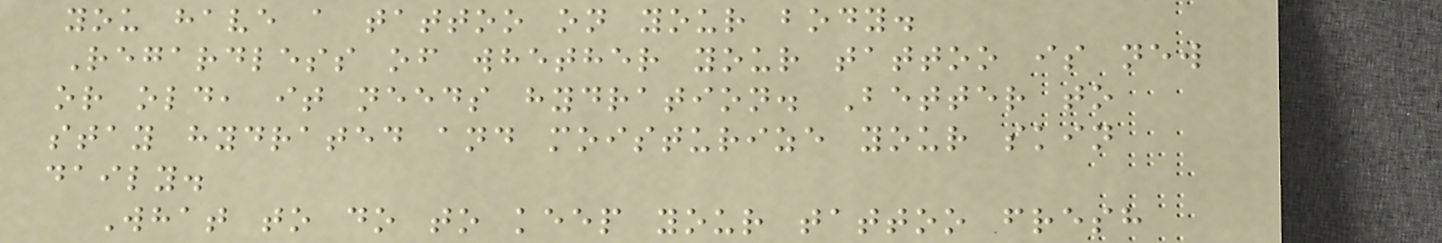you have a tattoo on your body.
Regardless of whether your tattoo is new
or old, it needs hydration. Better to
stay hydrated and moisturize your skin
daily.
What to do to keep your tattoo fresh
